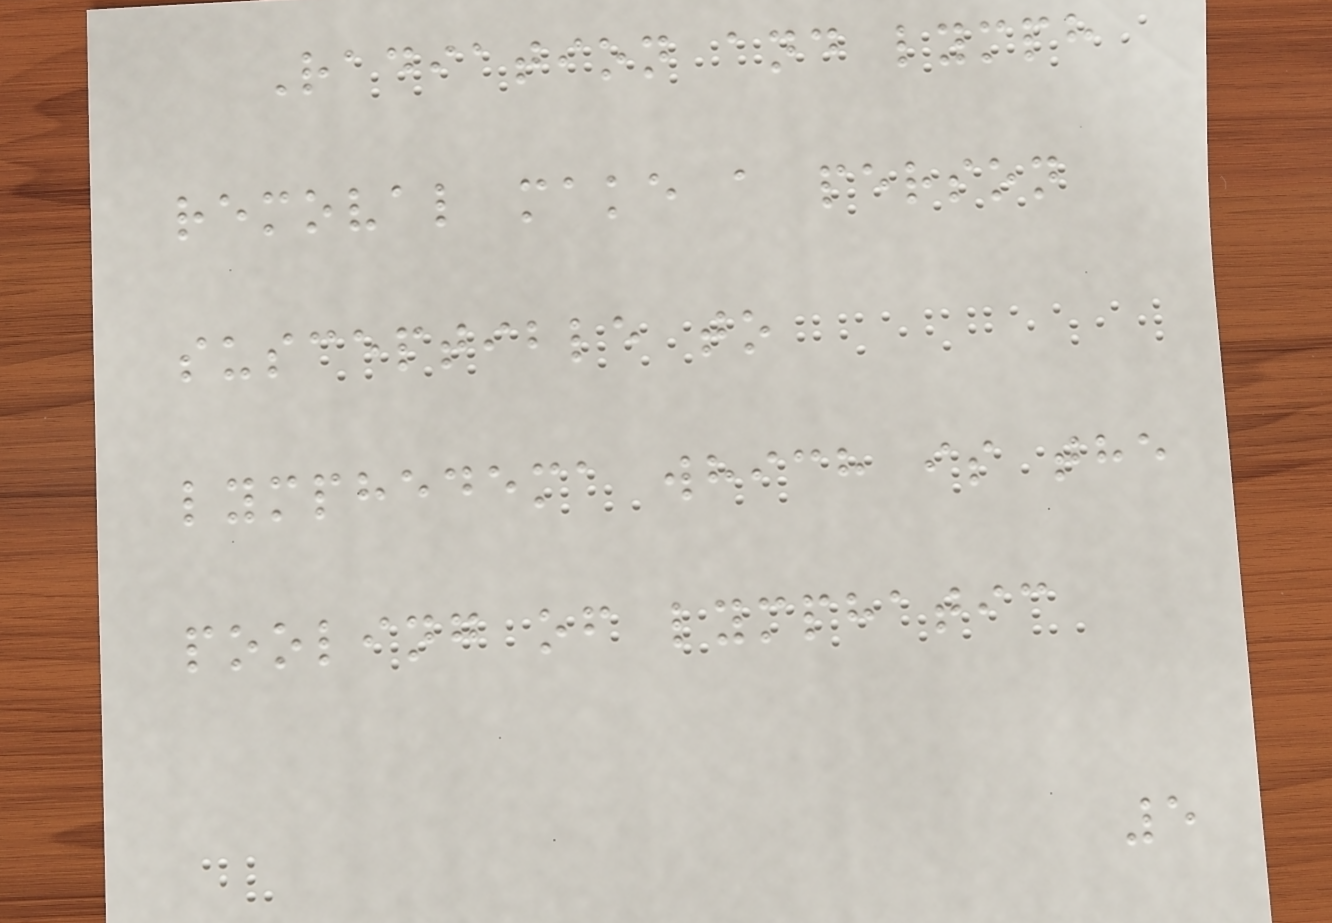Radiation and lymph
removal make a person
susceptible to
lymphedema which is the
pooling of lymphatic
5
